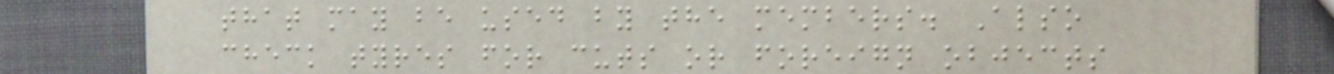that may be used by the members. Also
check tyres for cuts or foreign objects
